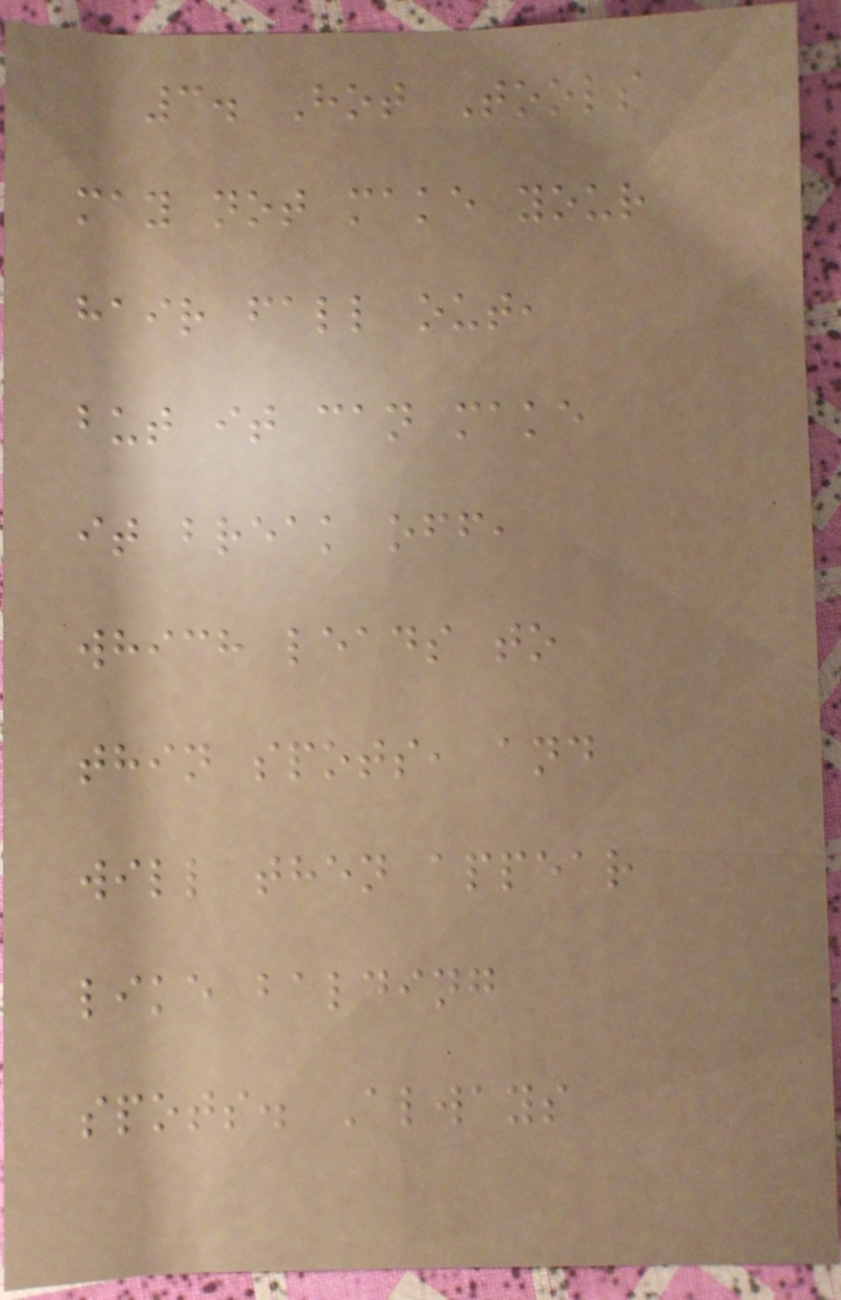3. Hot Tools
may not make your
hair fall out,
but it can make
it break off,
which leads to
thin spots, and
will then appear
like balding
spots. Always
